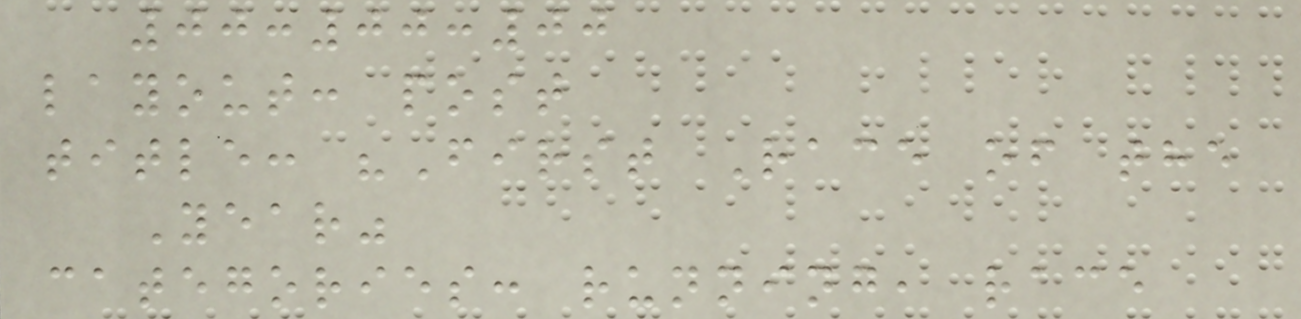00:00:00
layout: post
title: "First Race of the
Year"
categories: running, race
